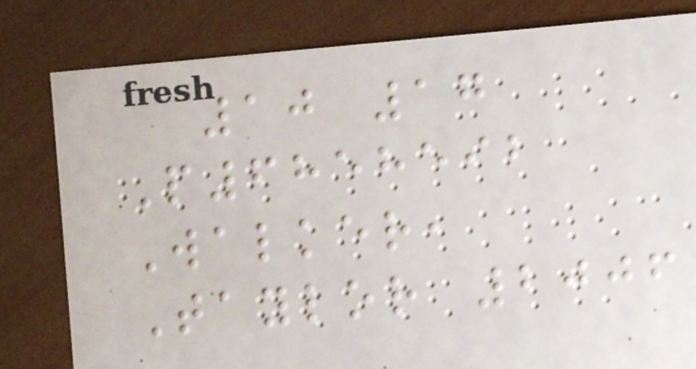10 17
P6858592
Walker,
Taylor 2006
